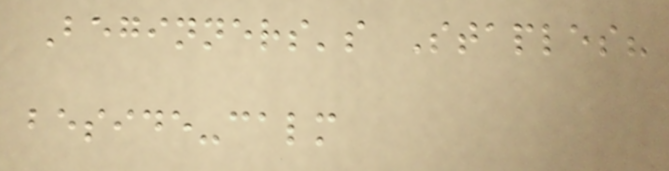Beginners's Staples?
beside-calm
